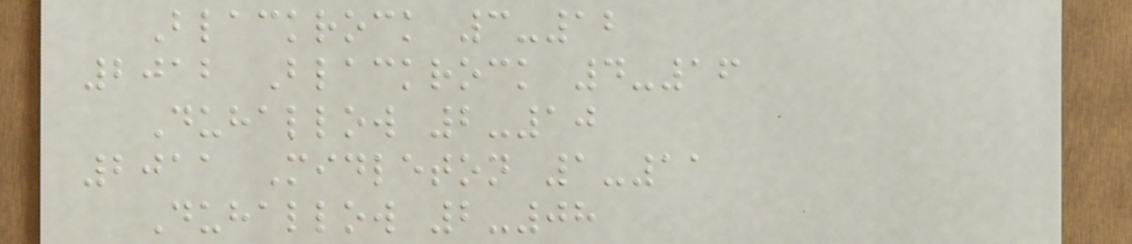Blackrock 3-12
2012 Blackrock 4-16
Duhallow 2-10
2011 Midleton 1-11
Duhallow 2-08
